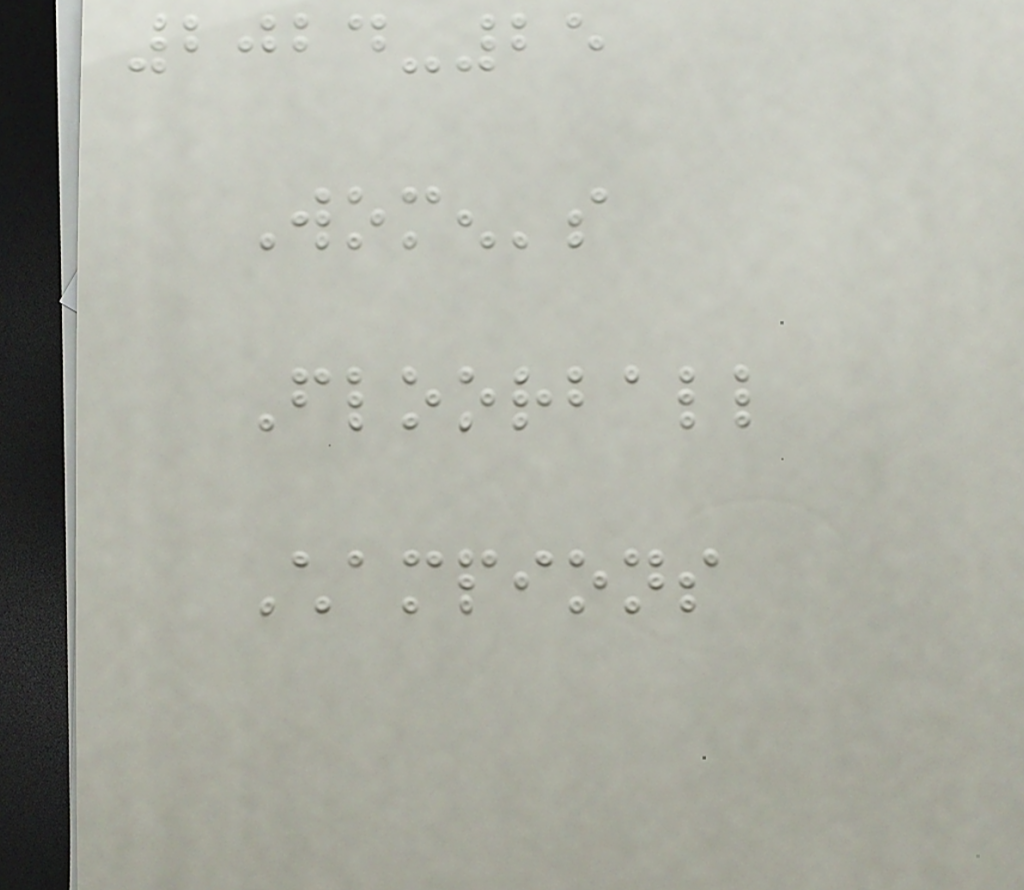2024-25
Women's
Floorball
Champions
